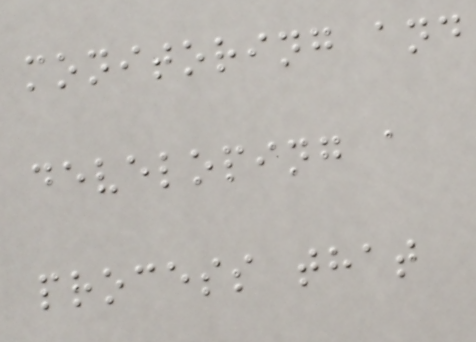monitoring and
developing a
process that
